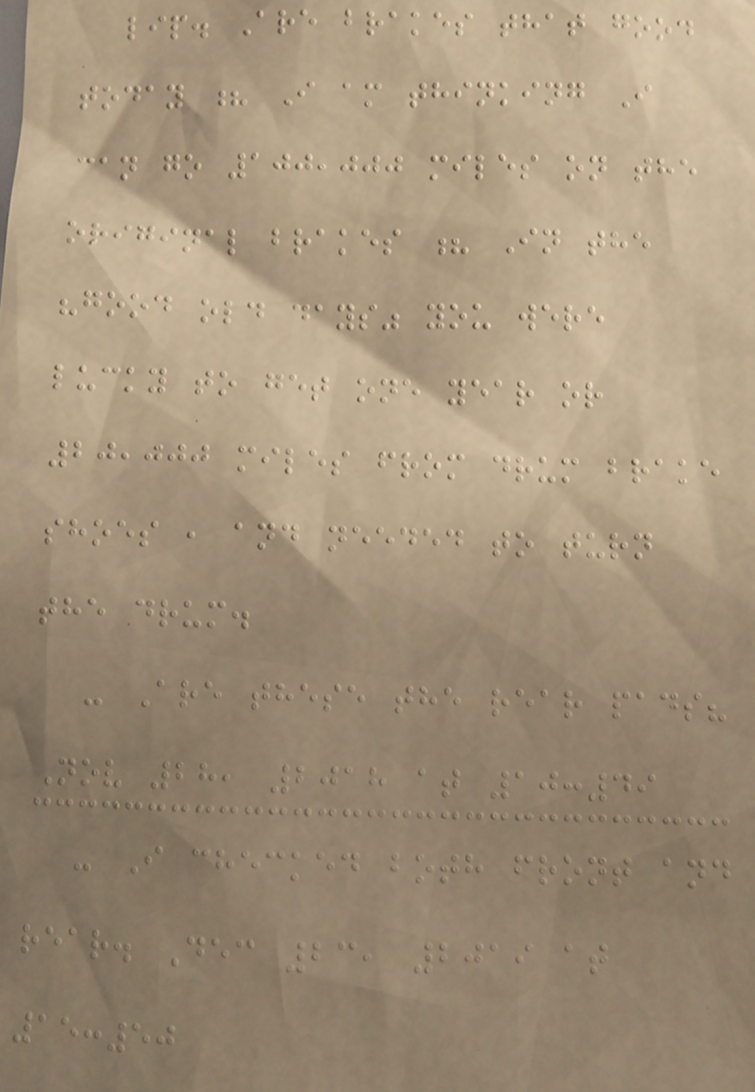lip. Are brakes that good
today ? I am thinking I
can go 100,000 miles on the
original brakes ? In the
"good old days" you were
lucky to get one year or
20,000 miles from drum brake
shoes , and needed to turn
the drum.
- Are these the rear pads?
Nov 28, 2018 at 10:49
- I checked both front and
rear. Dec 23, 2019 at
15:50
